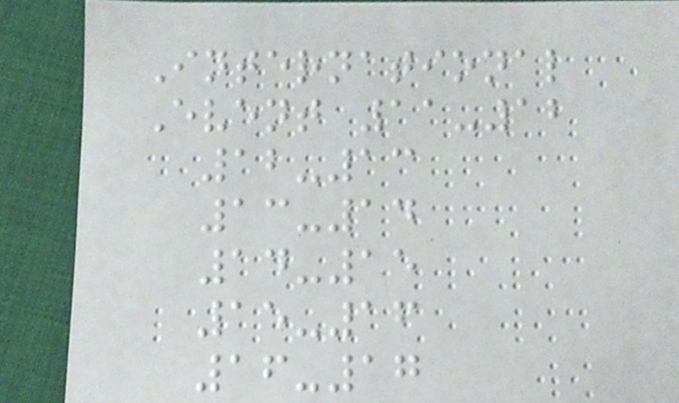International
Event 11-12
12-13
13-14
14-15
15-16
16-17
